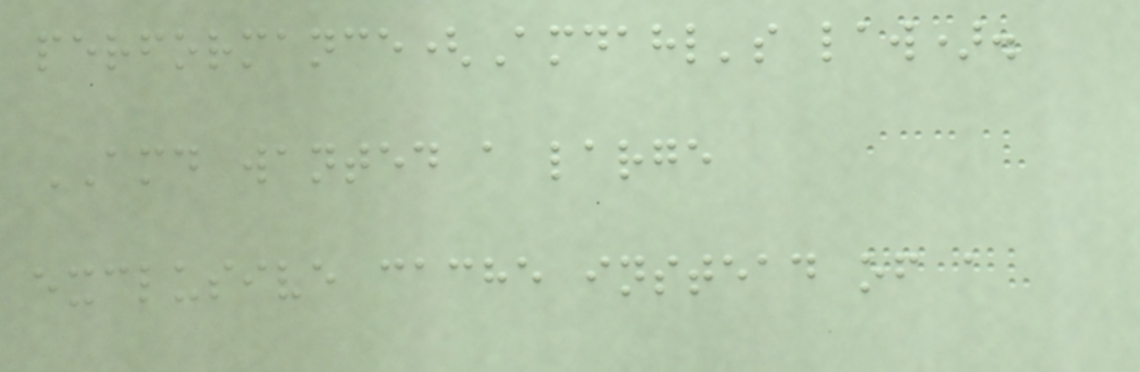performance(Amdahl's law).
AMD wanted a large
exclusive cache instead of a
